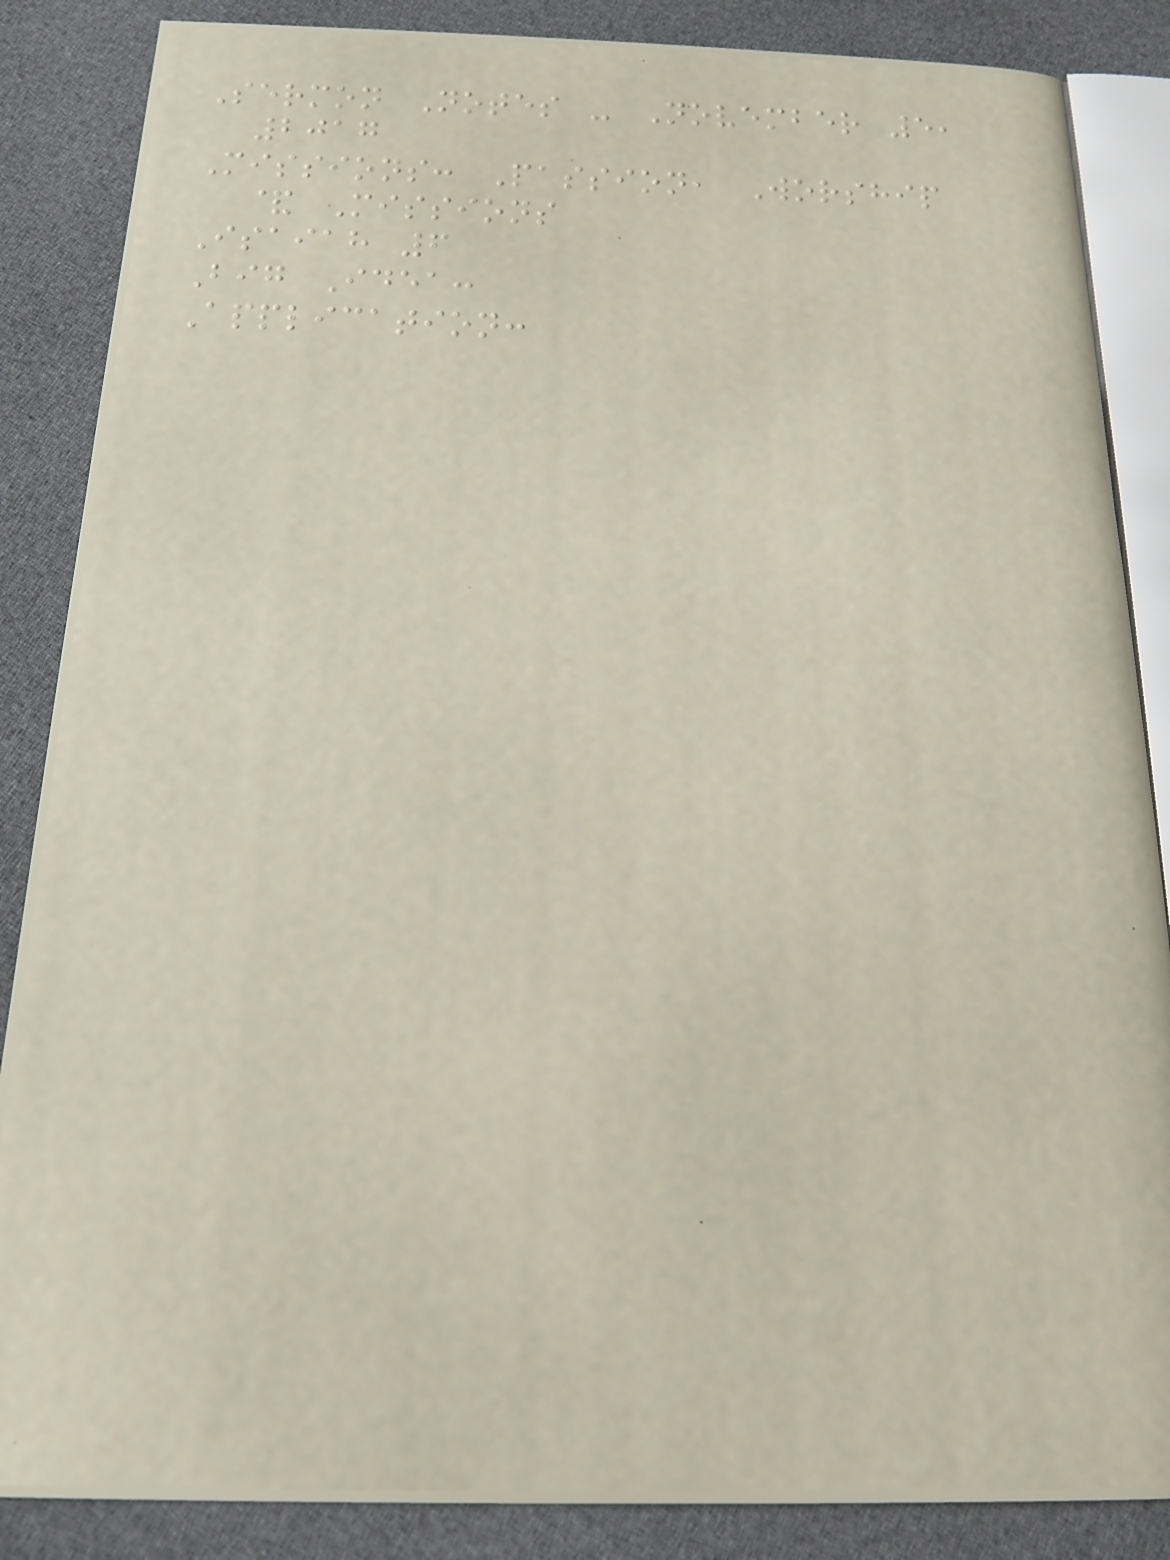Sermon Notes - November 5,
2017
Missions: Passion, Worship
& Missions
Isaiah 6
Big Idea:
Application:
